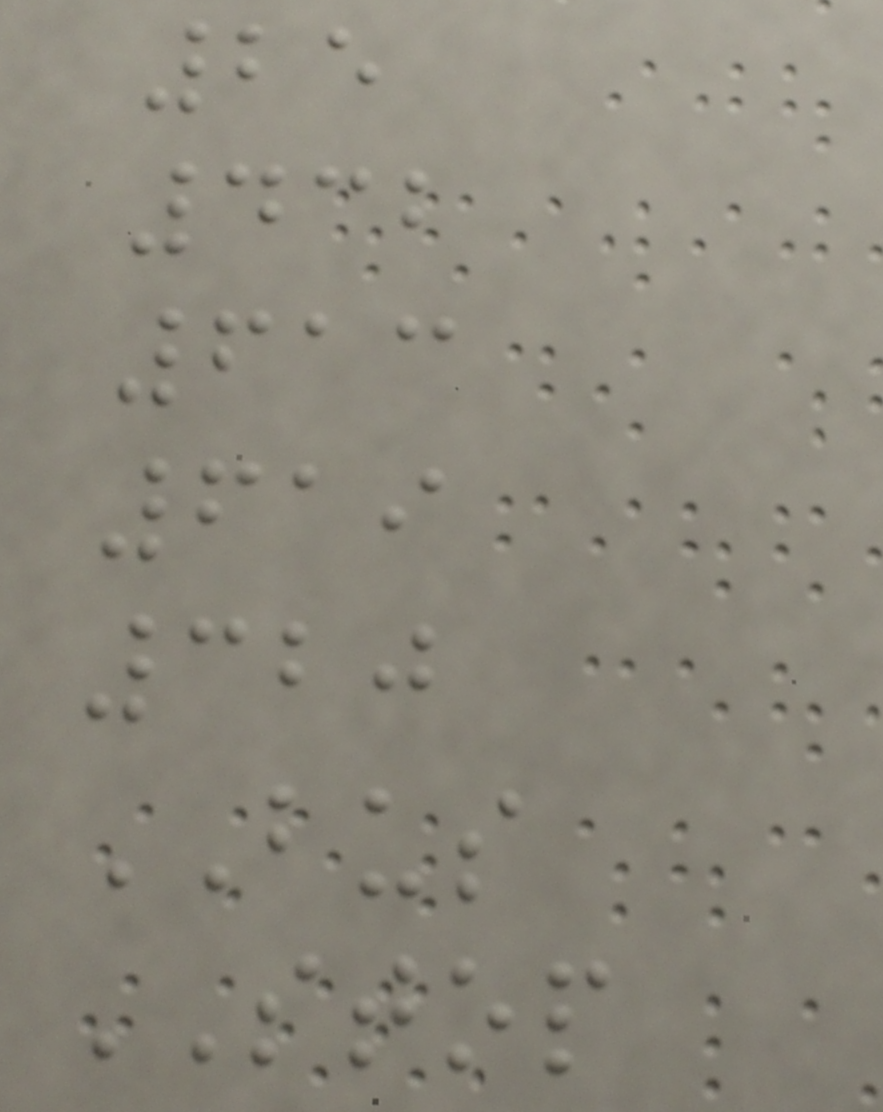25
432
613
619
320
BUS
STOP
